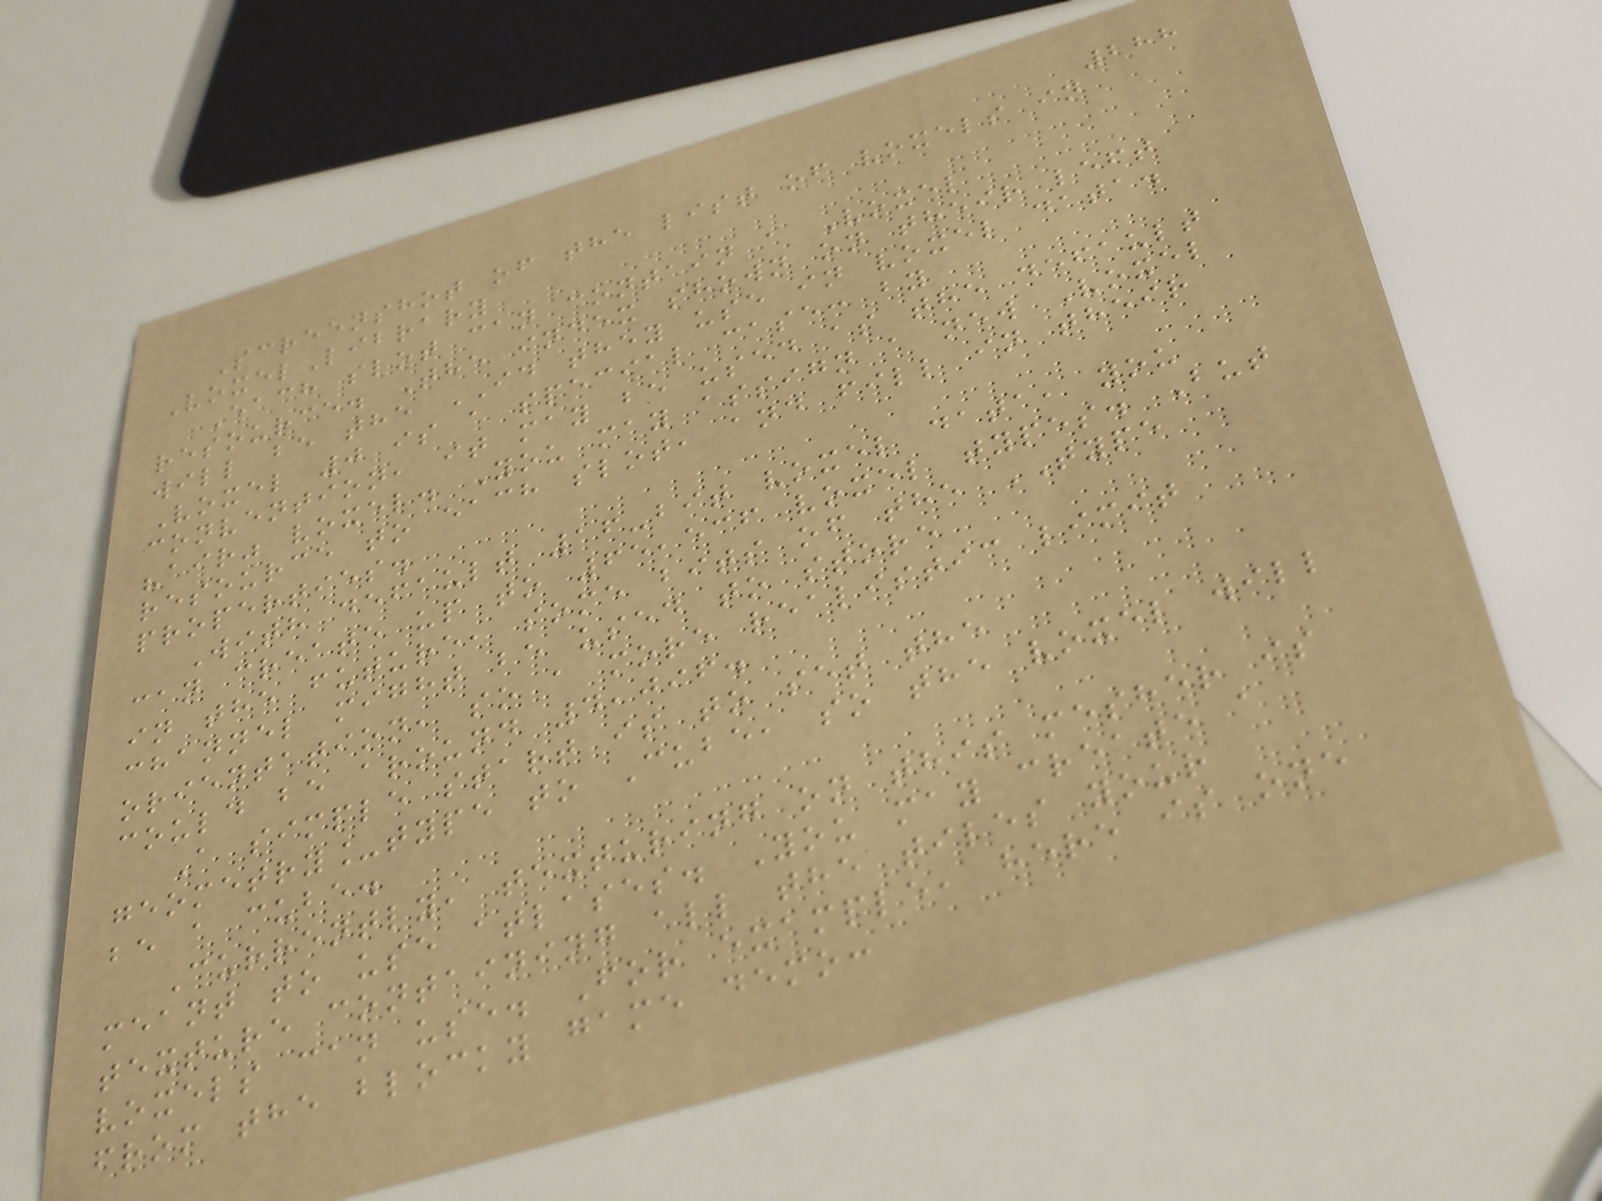288
Screenshot of the list of voxels in
VoxelLibrary
Each slot can contain a Voxel
resource. The index shown on their left
will be the ID they use in voxel data.
Voxel 0 is a special case: by
convention, it may be used as the default
"air" voxel. You may assign a new Voxel
resource to each slot, and fill in their
properties.
With default 16-bit voxel data, you
can create up to 65,536 voxel types. But
in the future, some bits of the TYPE
channel might be used to store
orientation, so a more realistic limit
could be around 4,096.
A simple start is to set the
geometry_type to Cube, so the voxel will
be a cube.
Currently, texturing on this mesher is
meant to use atlases. You may create a
texture containing all the tiles your
voxels can use. For example, here is one
from the blocky game demo:
